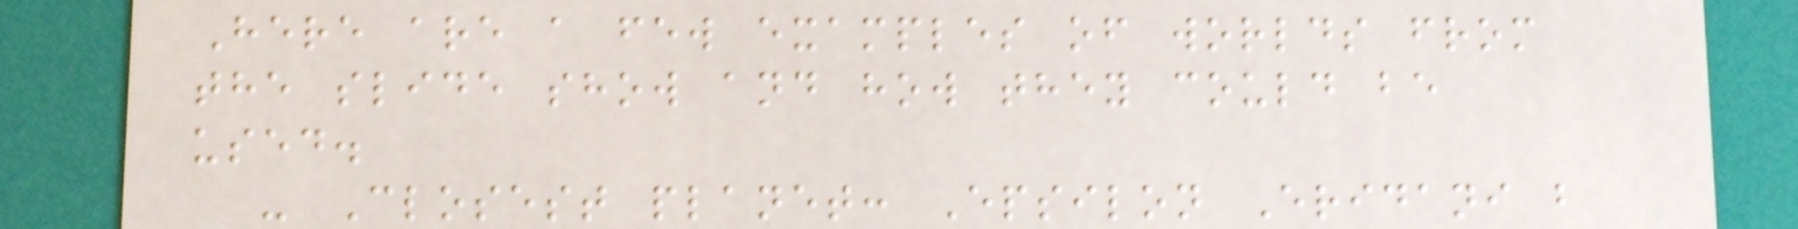Here are a few examples of worlds from
the slide show and how they could be
used.
- Closest planet: Epsilon Eridani b
